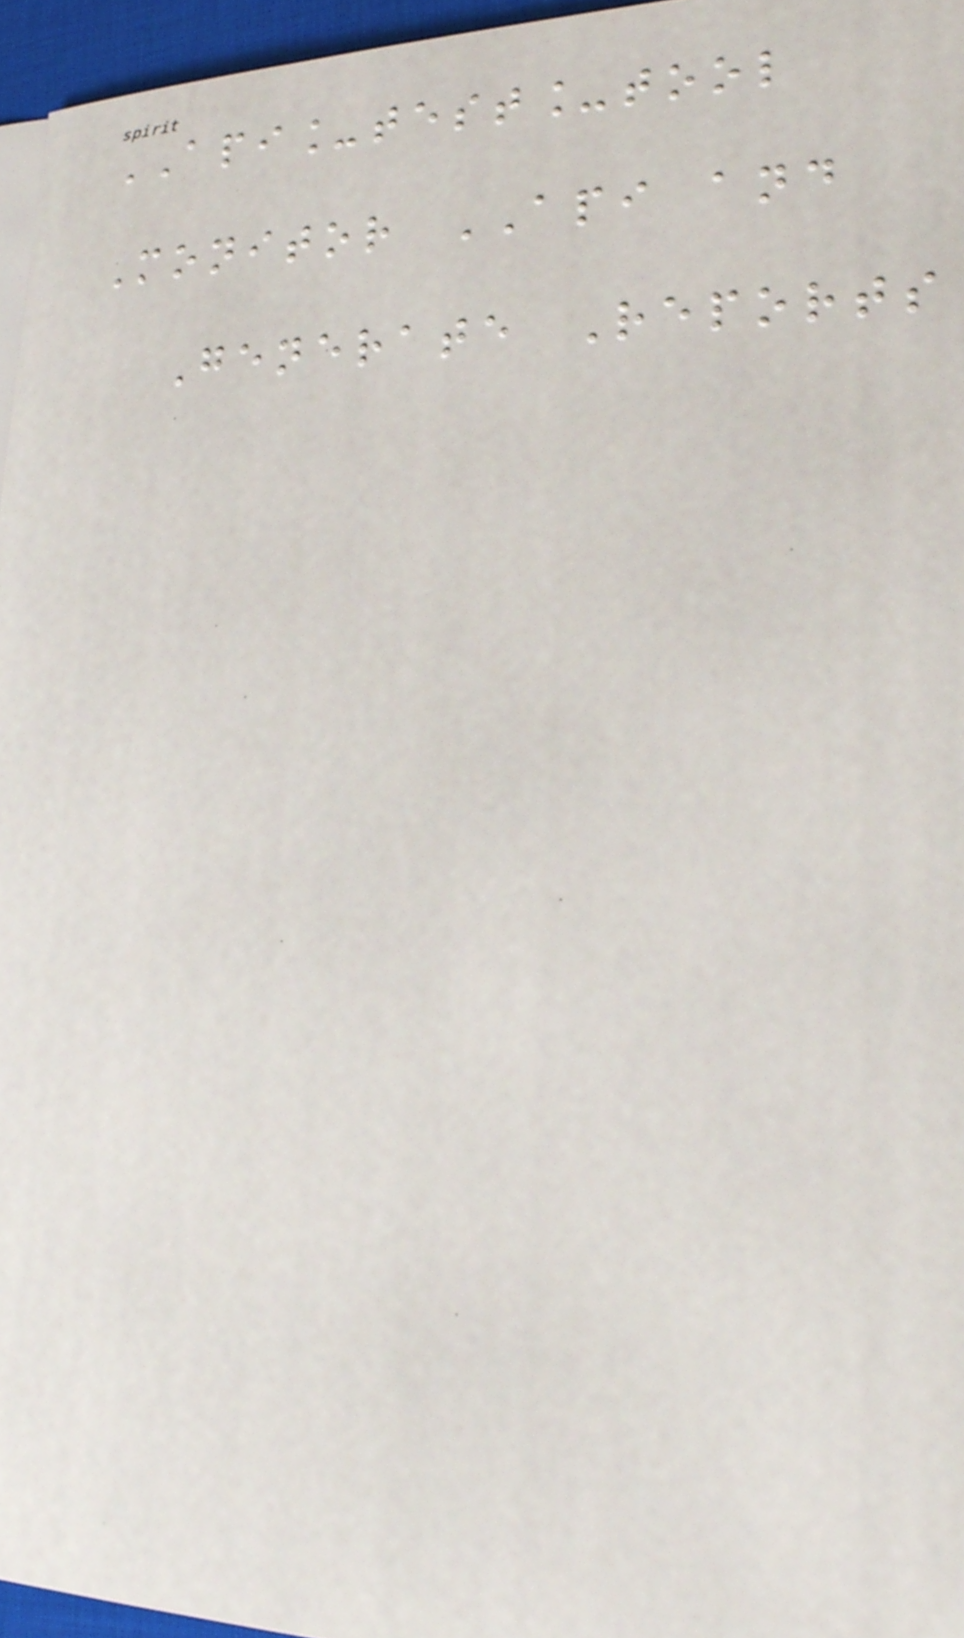API_test_tool
Monitor API and
Generate Reports
